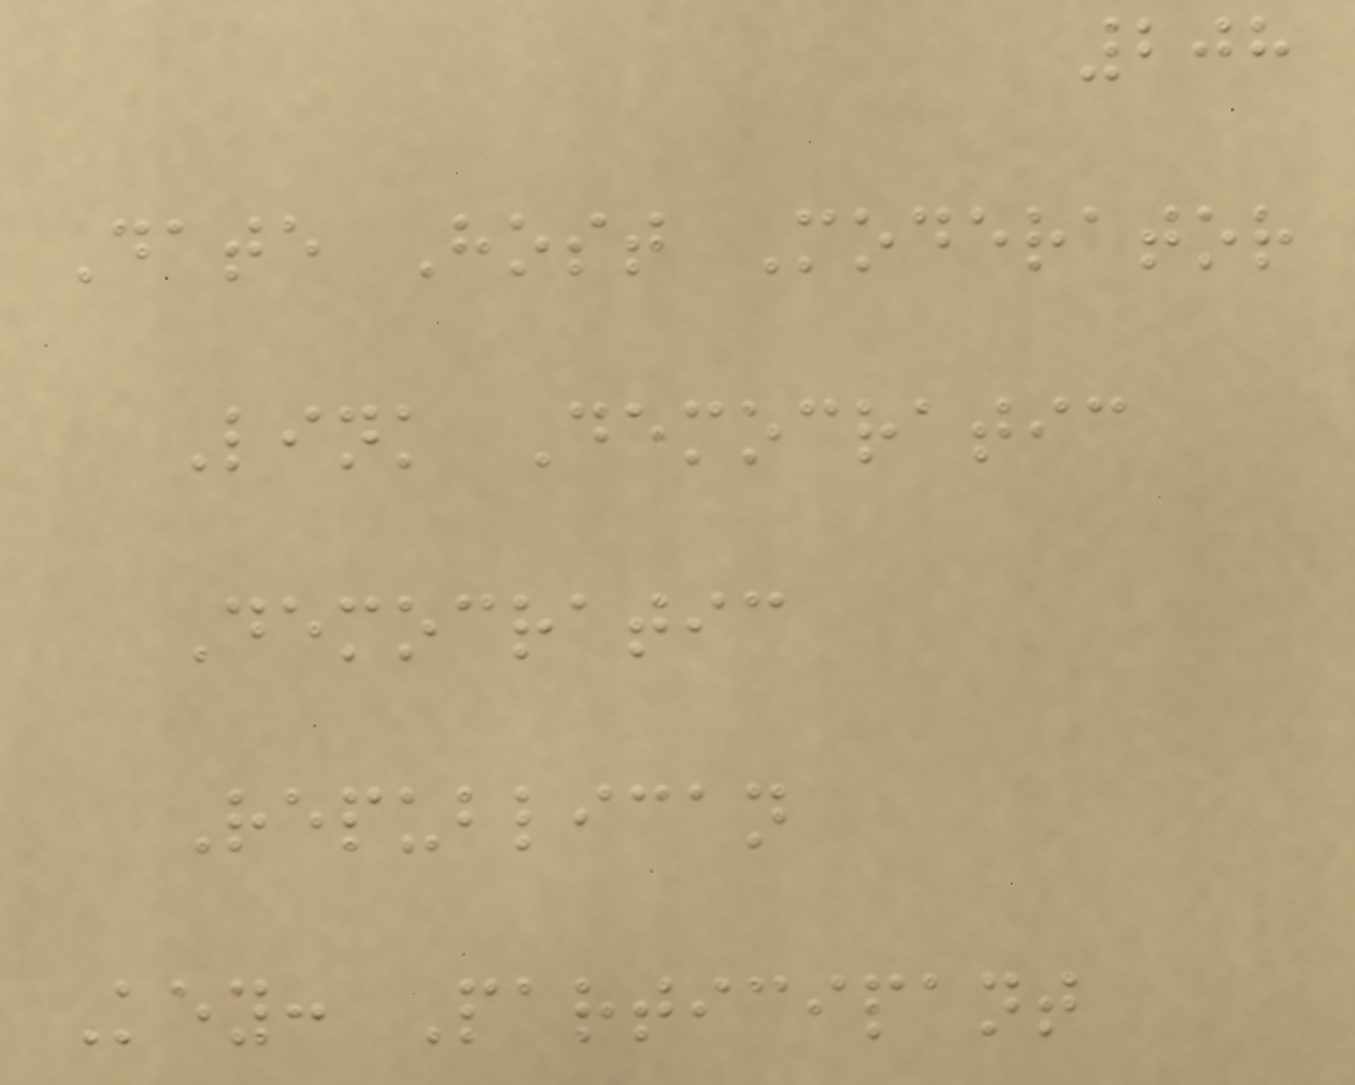208
Date Host Moderator
Link Democratic
Democratic
Republican
Key: Participant
